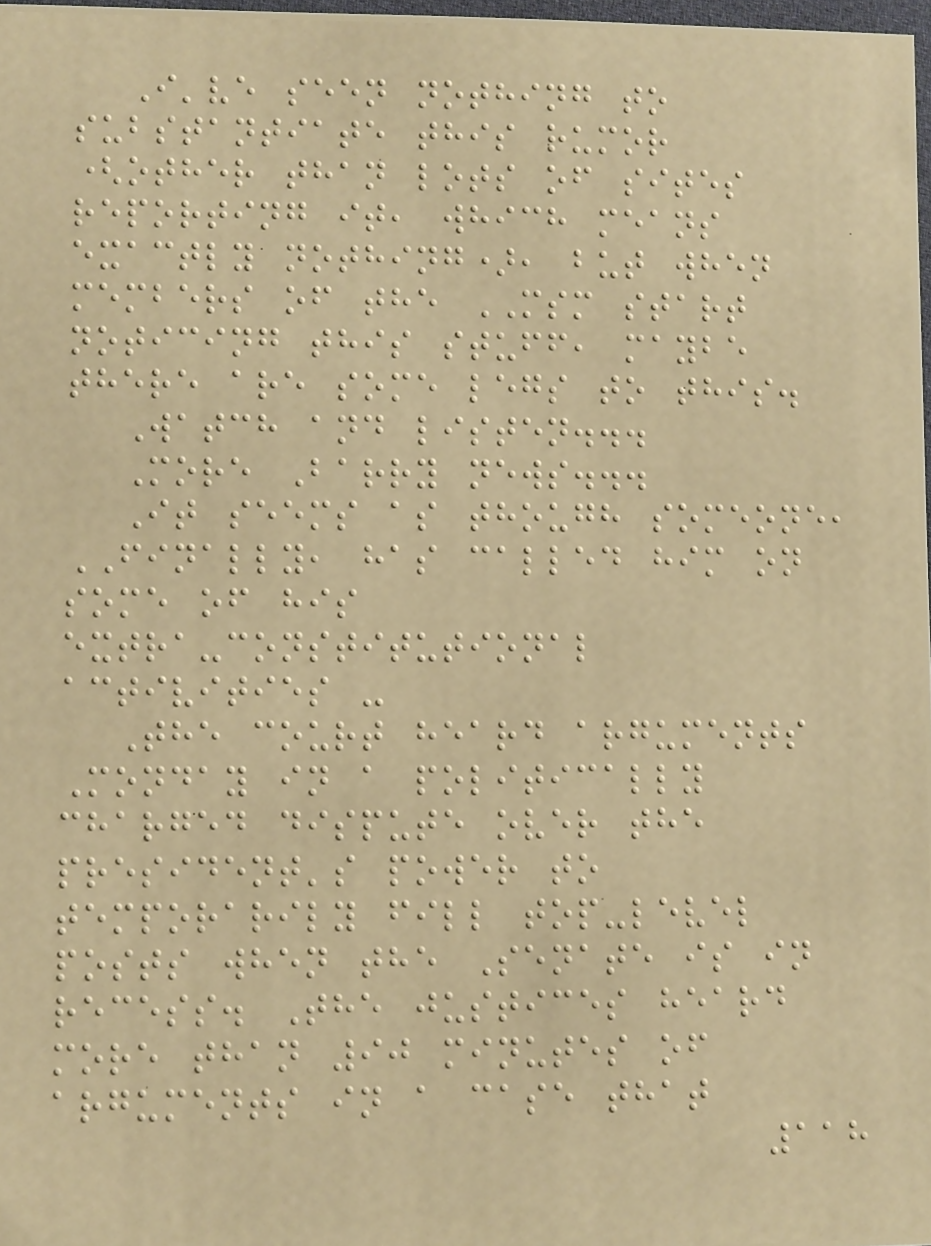I've seen nothing to
substantiate this rumor
(other than lots of sites
reporting it, which means
exactly nothing), but when
members of the MSM start
noticing this stuff, maybe
there are some legs to this.
Watch and listen...
More Barry news...
It seems as though someone,
FINALLY, has called him on
some of his
extra-constitutional
activities -
The court heard arguments
Monday in a politically
charged dispute over the
president's power to
temporarily fill top-level
posts when the Senate is in
recess. The justices heard
more than 90 minutes of
arguments in a case that
118
